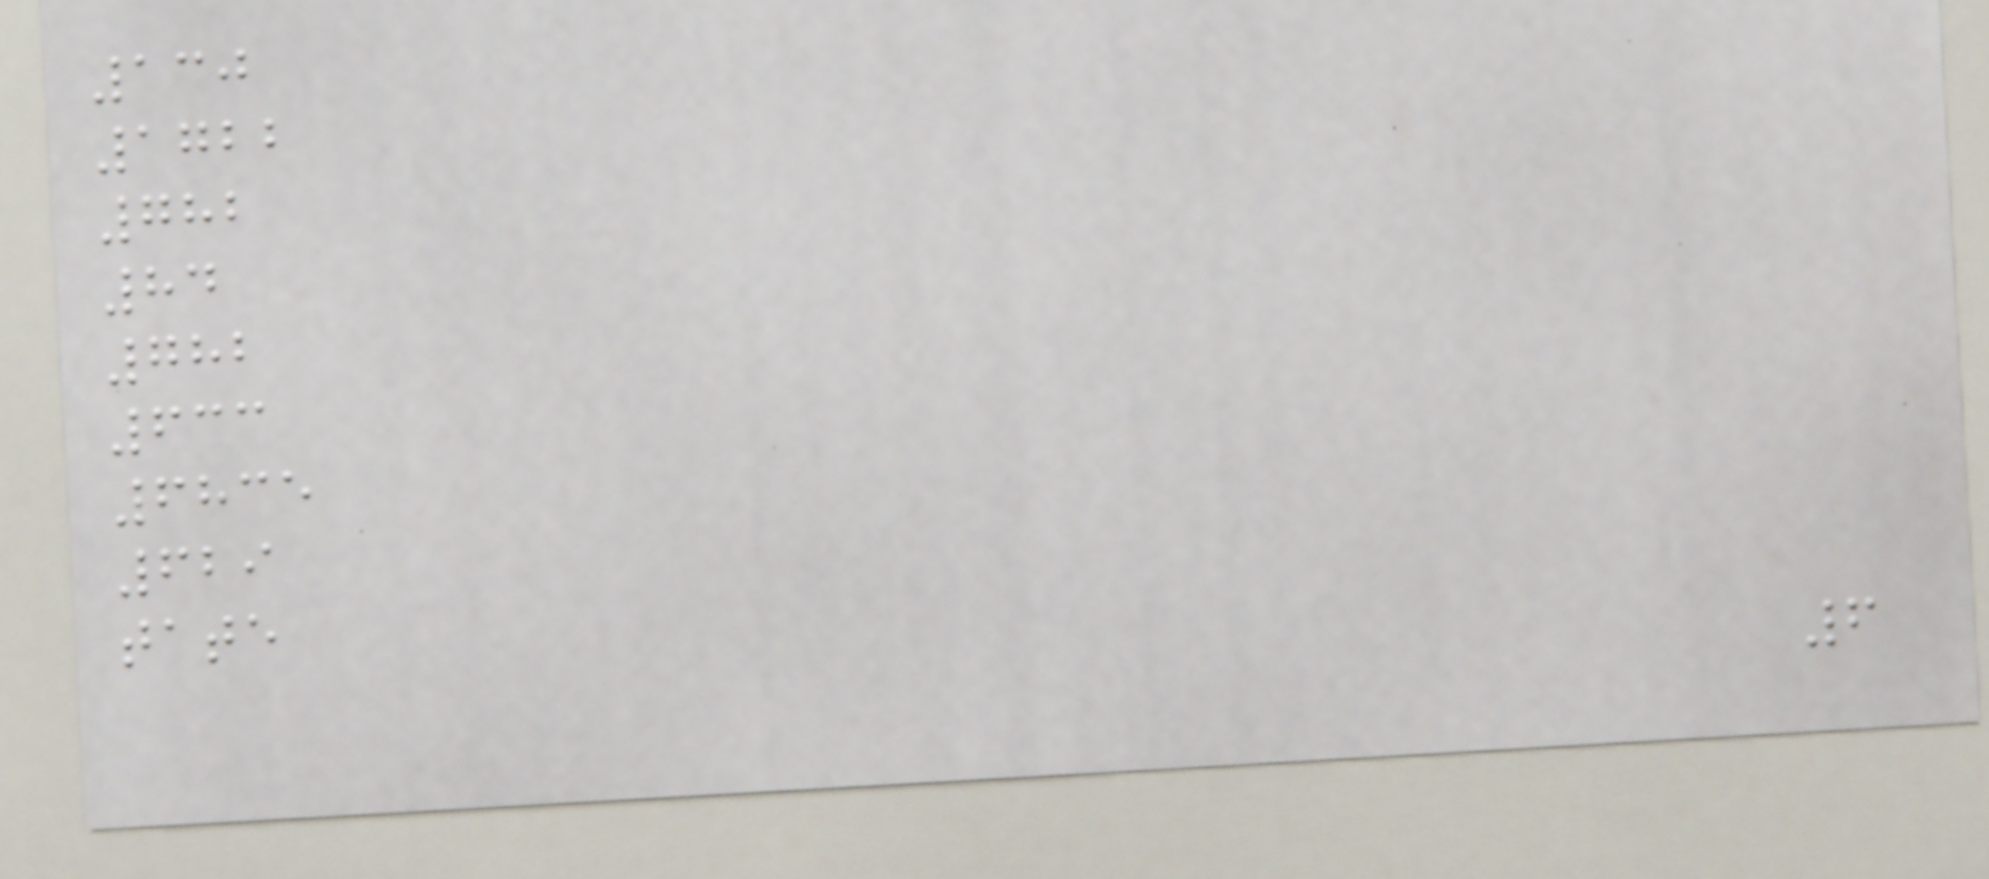130
1722
782
84
782
633
6835
629
tate
6
